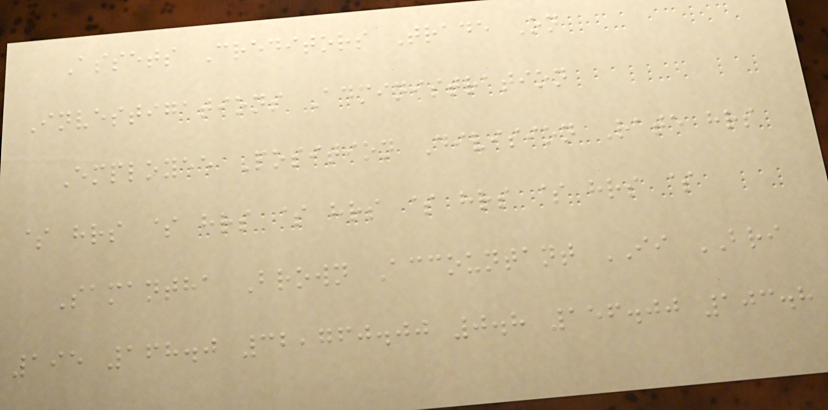Assets Creditors Trade On
Investigations Administration
Employee Position Division Rate hrs
$ hrs $ hrs $ hrs $ hrs $ hrs $
Samantha Brown Accountant II BRI
195 168.0 32,760.00 0.8 156.00 103.8
